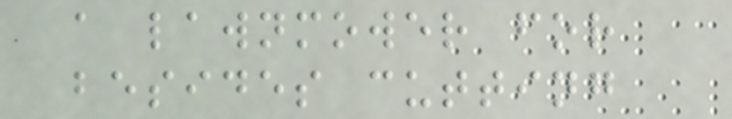a lawnmower for
besides cutting
